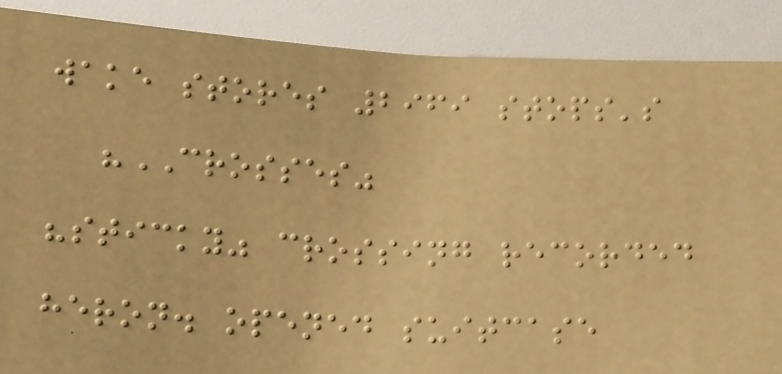wake stores 2969 stops's
"CROSSES"
"sticky" crossing recorded
heron. opened suitcase
